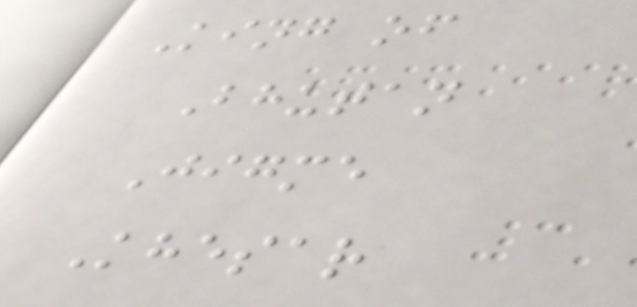King of
Bhutan
Jigme
Khesar
